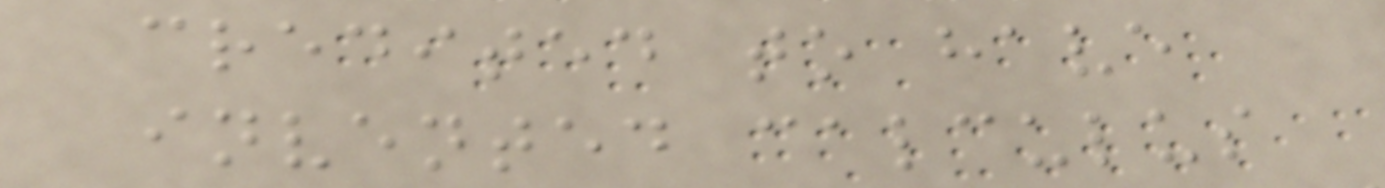credited to have
invented calculus
